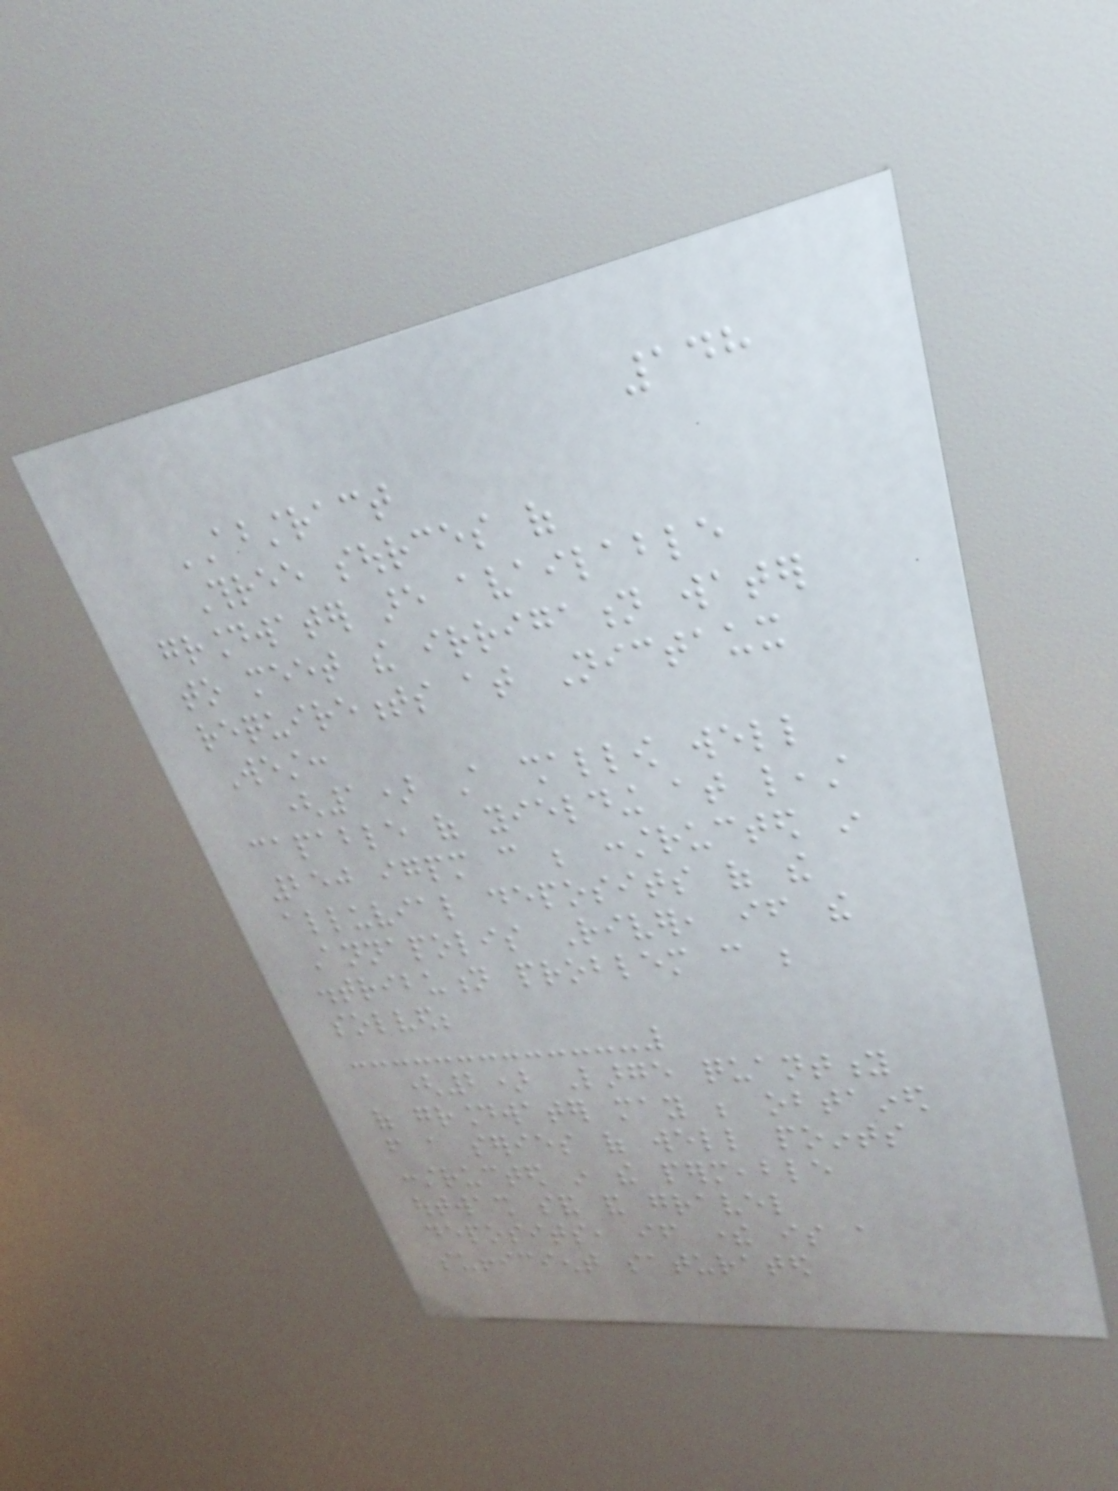148
ABSTRACT
Three sources of
groundwater are available
to meet the irrigation water
requirements at Nictaux
West:
(1) A shallow well
capable of yielding at least
250 igpm can be constructed in
alluvial deposits of the
Annapolis River, if the
distribution problem can be
solved;
(2) Large quantity
of groundwater may be obtained
from a series of well points
constructed in the permeable
outwash sand and gravel
deposits, if there is a
sufficient saturated
